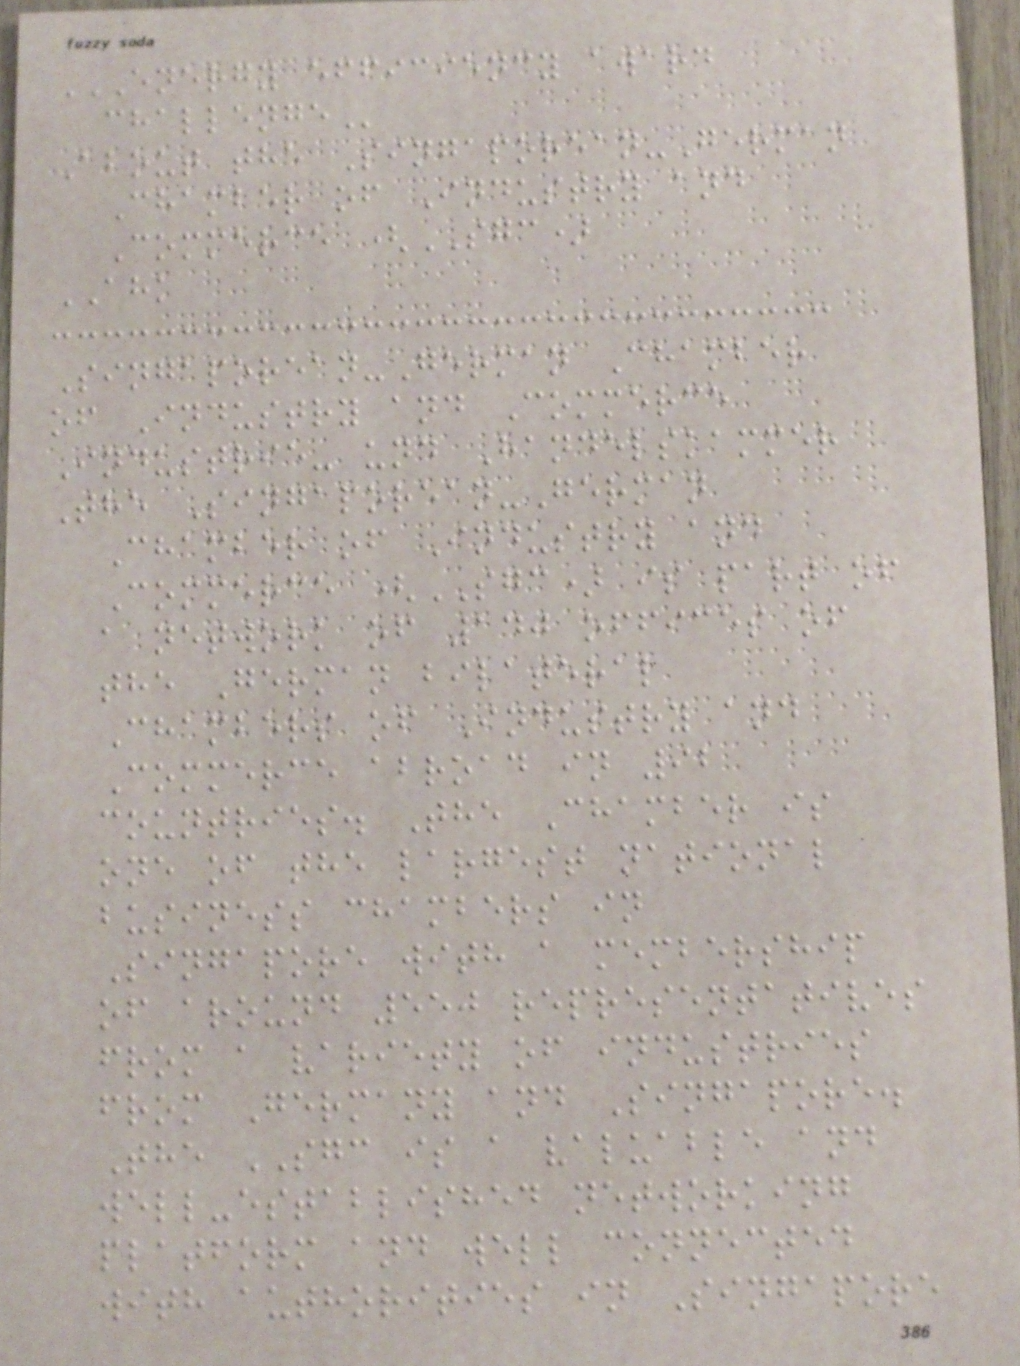ENERGY EFFICIENCY AWARD
CHALLENGE
About the Singaporean-German
Chamber of Industry and
Commerce (SGC)
AHK
Singaporean-German Chamber
of Industry and Commerce
Industrie- und Handelskammer
The Singaporean-German
Chamber of Industry and
Commerce (SGC) is part of
a network of 140 offices of
the German bilateral
Chambers of Industry and
Commerce abroad in 92
countries. The Chamber is
one of the largest national
business chambers in
Singapore with a membership
of around 550 representatives
from a variety of industries
from Germany and Singapore.
The SGC is a valuable and
well-established networking
platform and well connected
with authorities in Singapore
